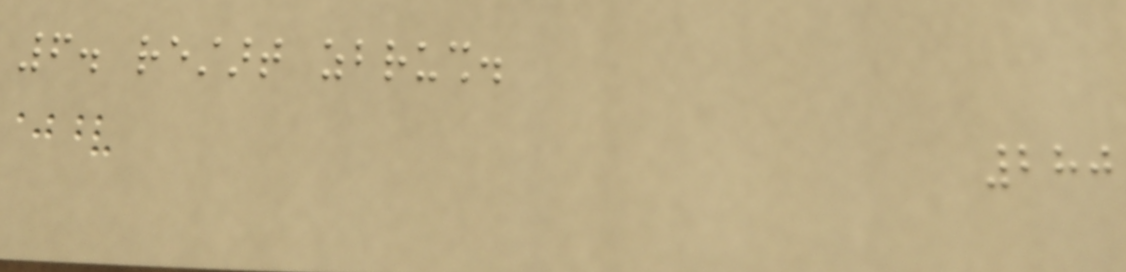6. restart zbrush.
280
